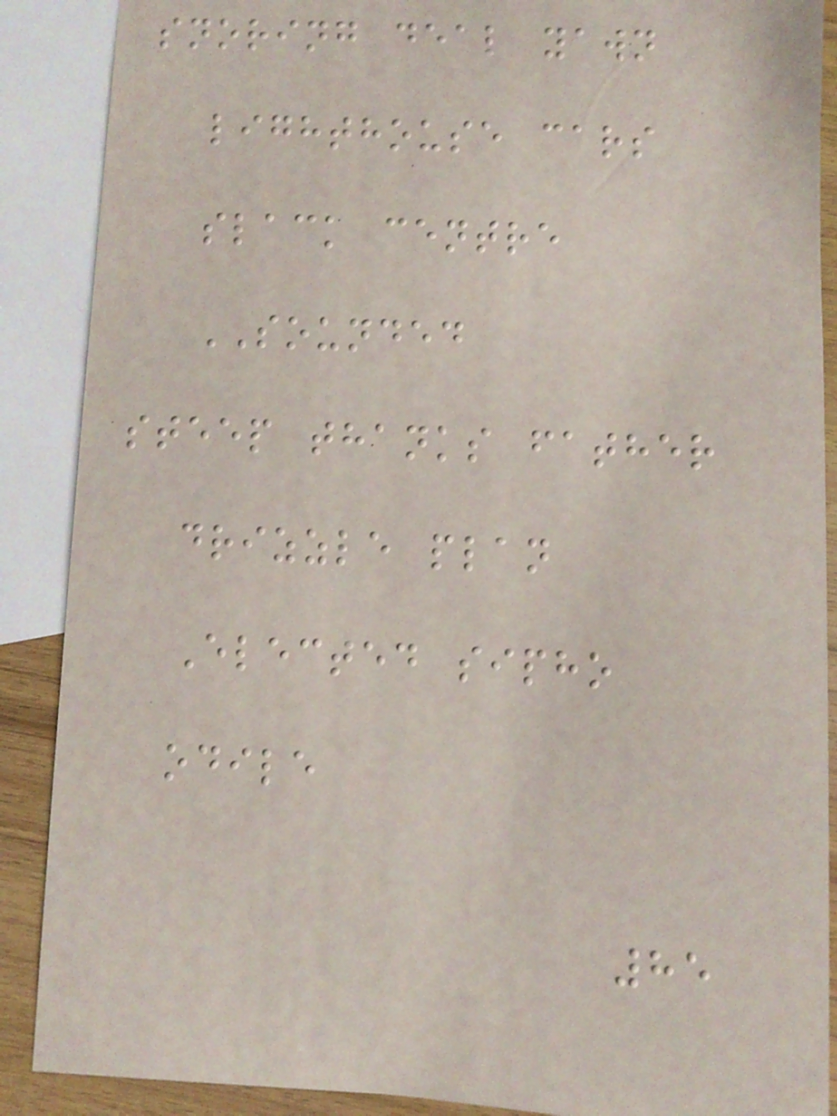snoring deal yawn
lighthouse cars
slack centre
SOUNDED
steep thanks father
drizzle plan
Elected sipho
odile
85
